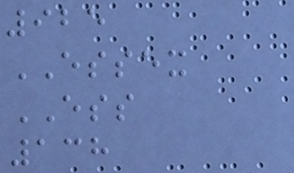925
ESSEX
ESS
138
